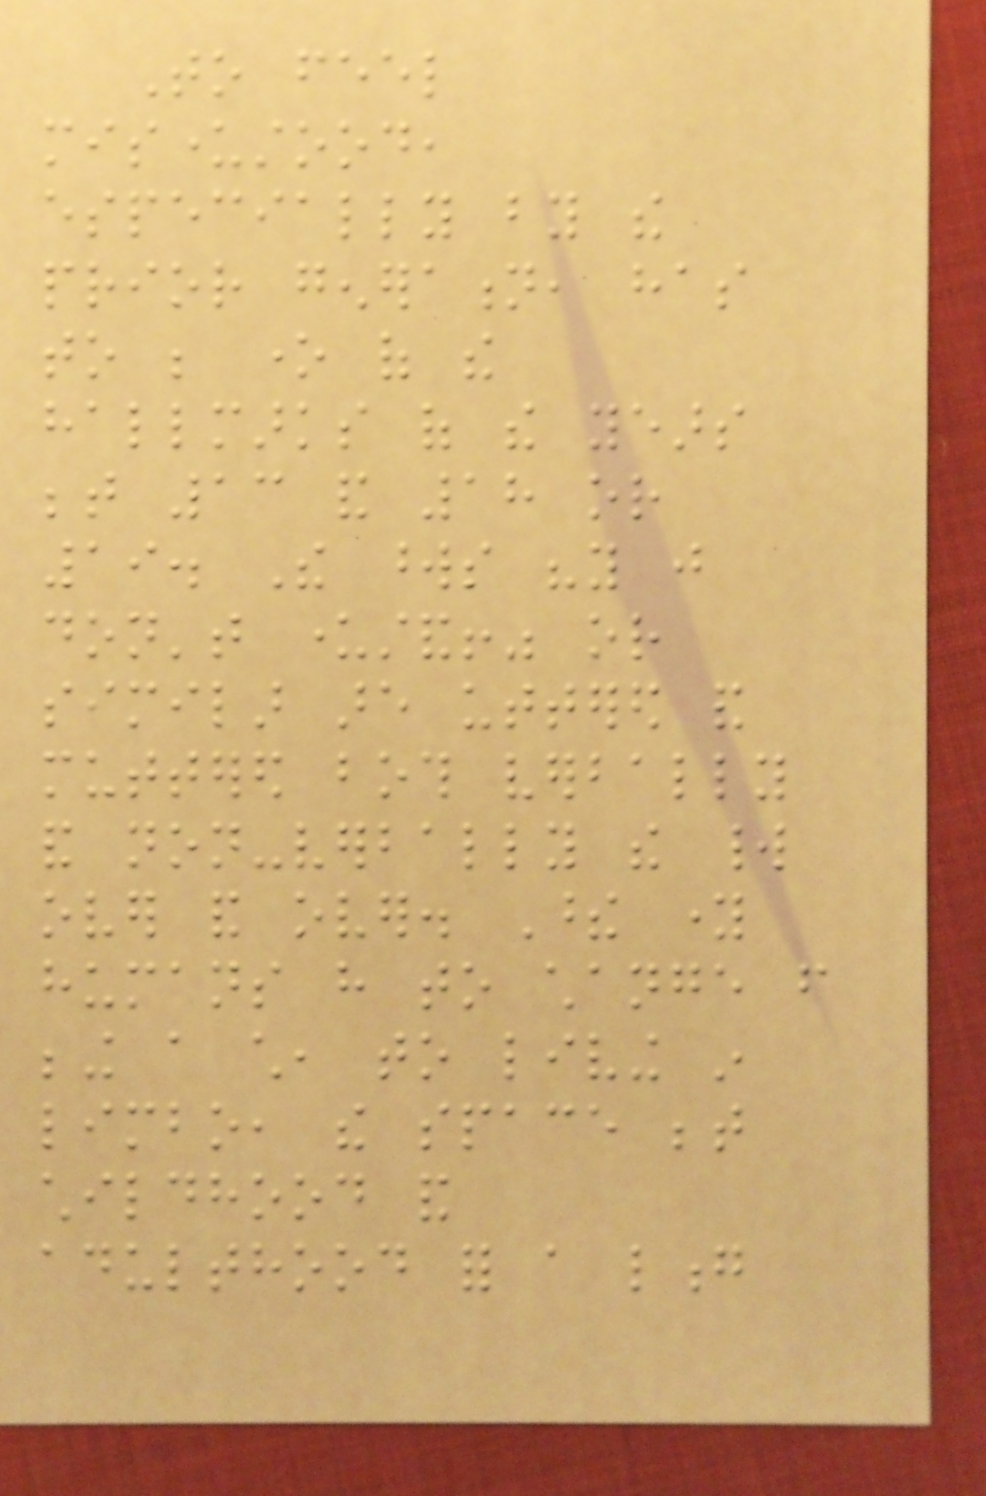To feel
misunderstood,
especially by the
prior generation, has
to be one of the
hallmarks of the years
between 13 and 18 or
19. The words "you just
don't understand!" or
similar are uttered and
muttered both verbally
and non-verbally the world
over and over. These young
humans have to change from
being a child, to living in
limbo, the space between
childhood and
adulthood for a long
